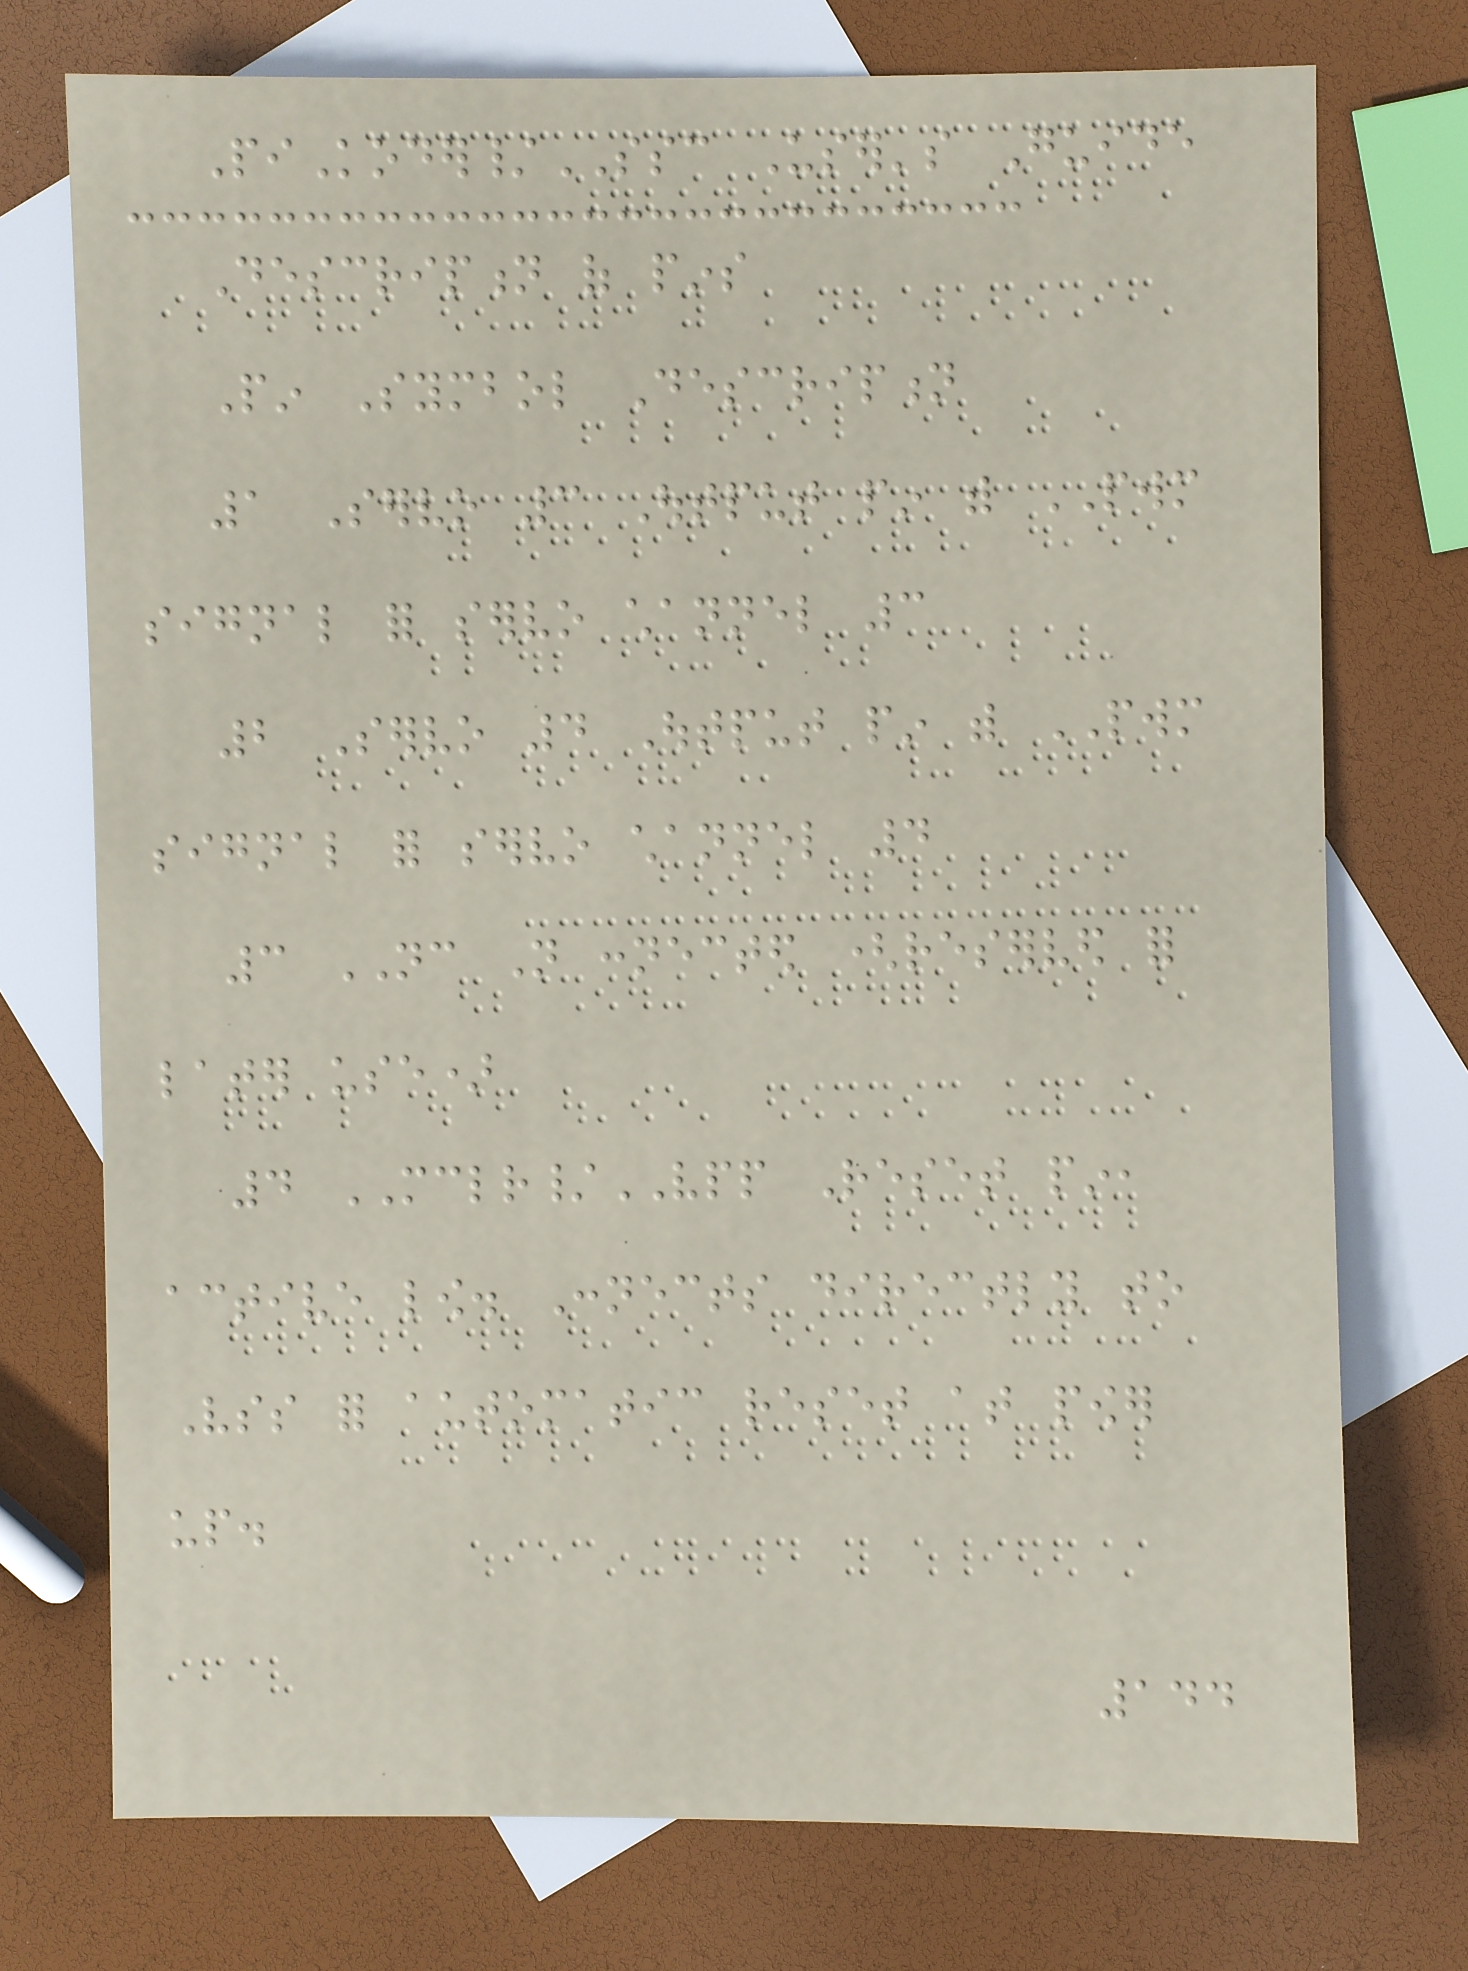PiKoder/SSC User's Guide
Description of pins
Pin Symbol Description
1 Servo 3 Output pin with PWM
signal for servo channel 3
2 Servo 4 Output pin with PWM
signal for servo channel 4
3 NC Not connected (reserved for
later use)
4 MCLR/VPP Reset pin,
active low. Connects directly to
Vss for automatic reset at power
up.
144
